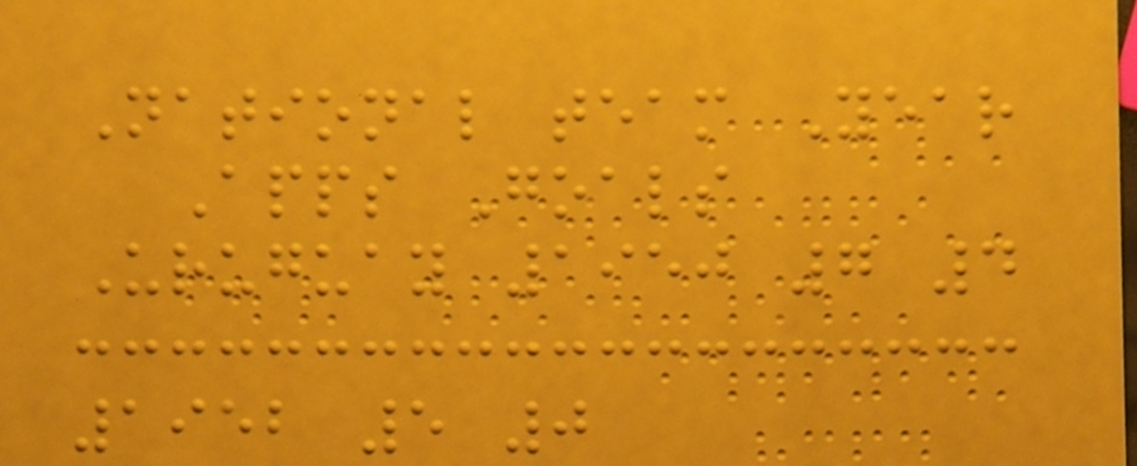National team Year
Apps Goals
Uruguay 1950 7 4
1952 5 0
